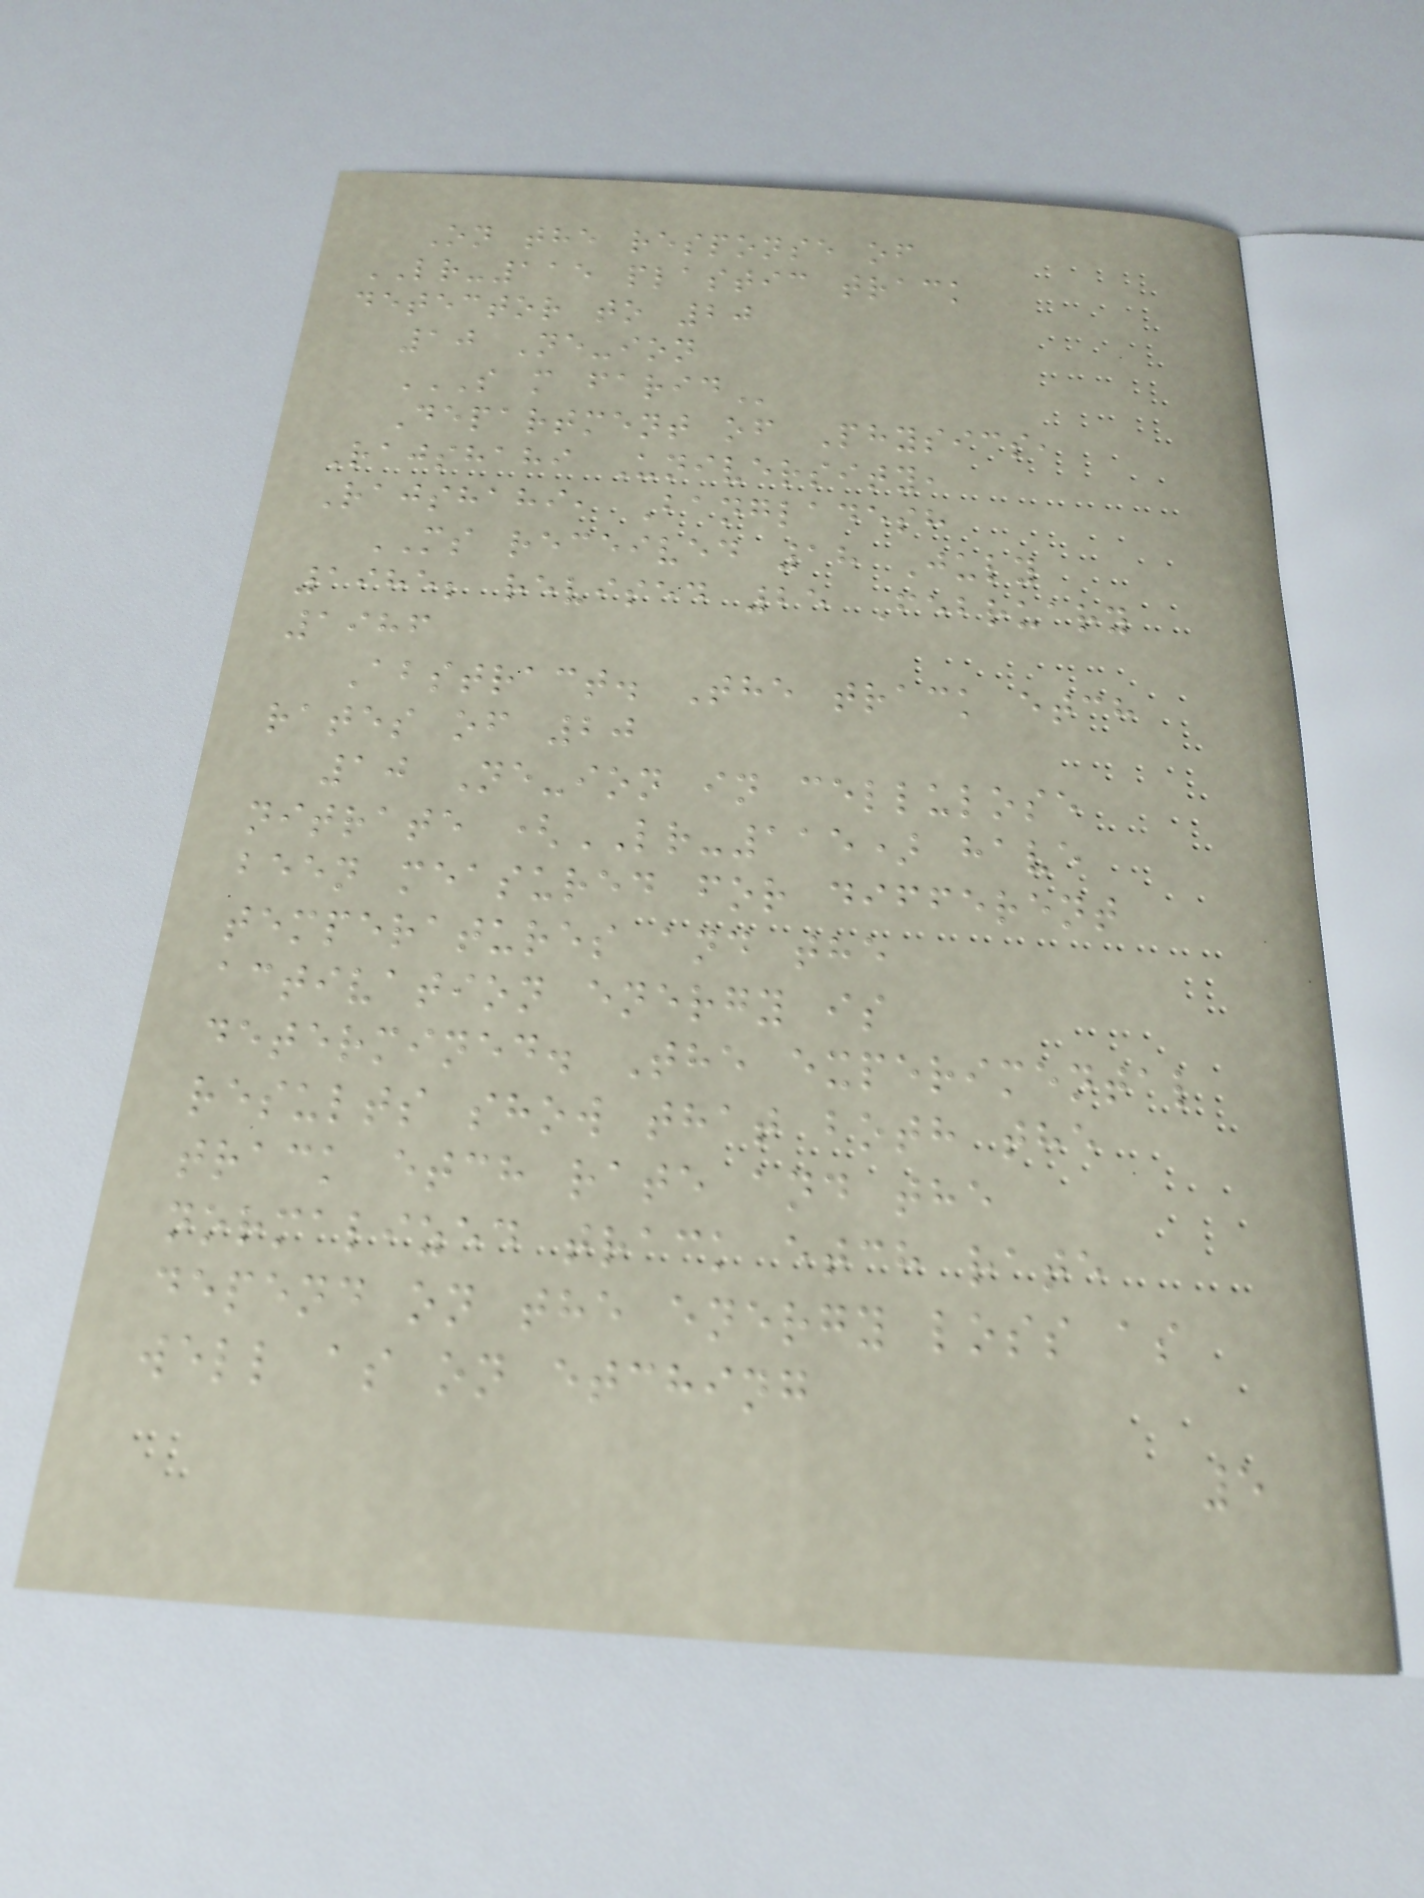On the response of
LR-115 plastic track
detector to 20
10 Ne-ion
S M FARID
Department of Physics,
Rajshahi University,
Rajshahi, Bangladesh
MS received 18 July
1985; revised 25 February
1986
Abstract. The track etch
rates of 20
10 Ne-ion in cellulose
nitrate (LR-115) have
been measured for different
temperatures and the
activation energy is
determined. The experimental
results show that both the
track etch rate and the
normalized track etch rate
depend on the energy loss as
well as on etching
5
